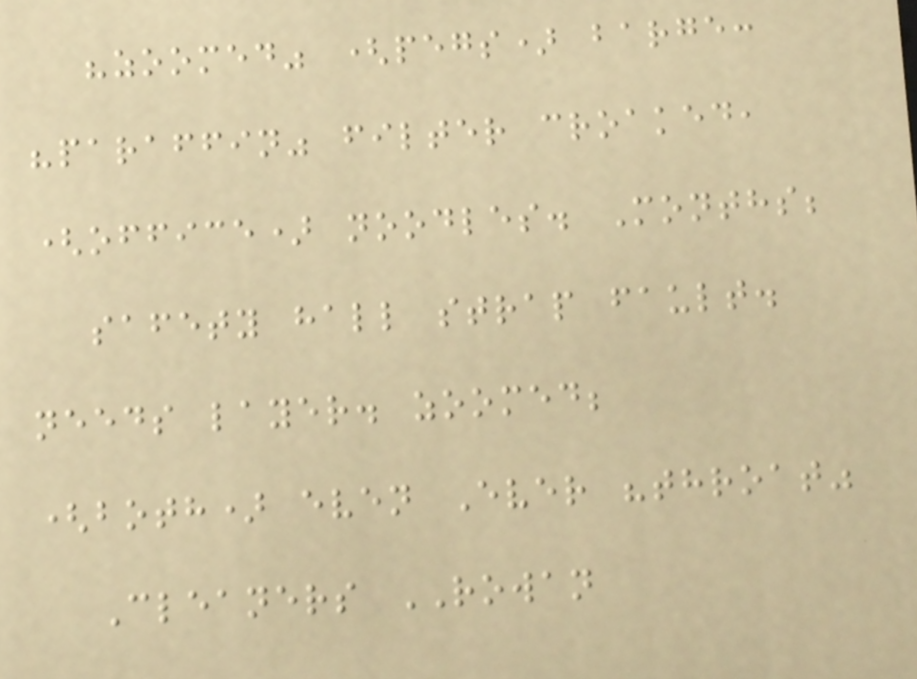"zoomed" (pegs) barge:
"paraffin" filter croaked,
(office) noodles. Months;
safety hall strap fault.
needs layer. zoomed;
(both) even Ever "throat"
Cleaners ROWAN
